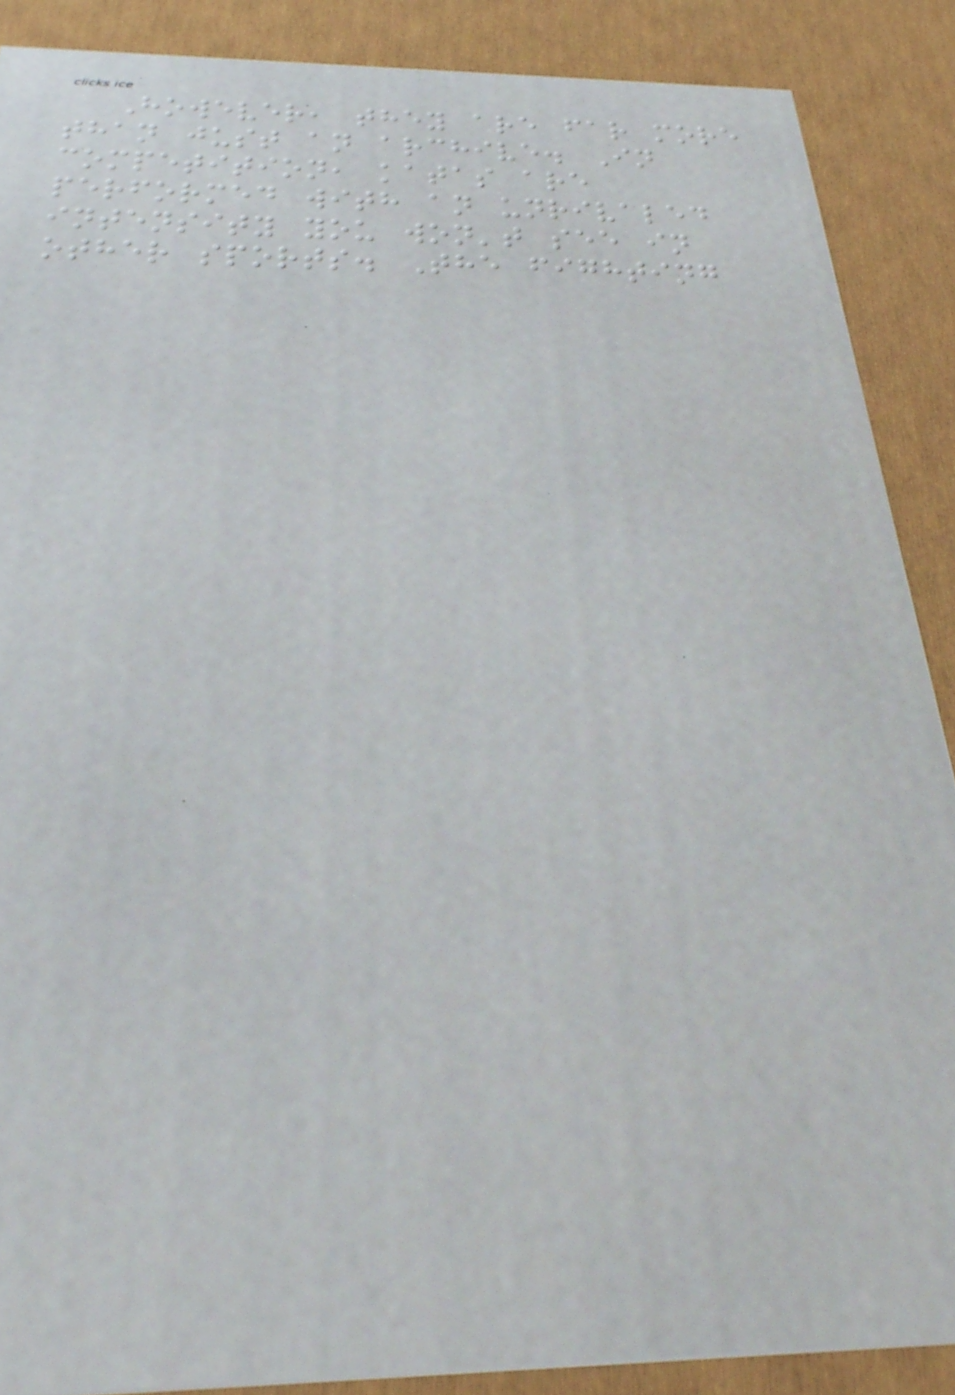However, they are far more
than just an archive. In
competition, katas are
performed with an unrivaled
intensity you won't see in
other sports. The fighting
